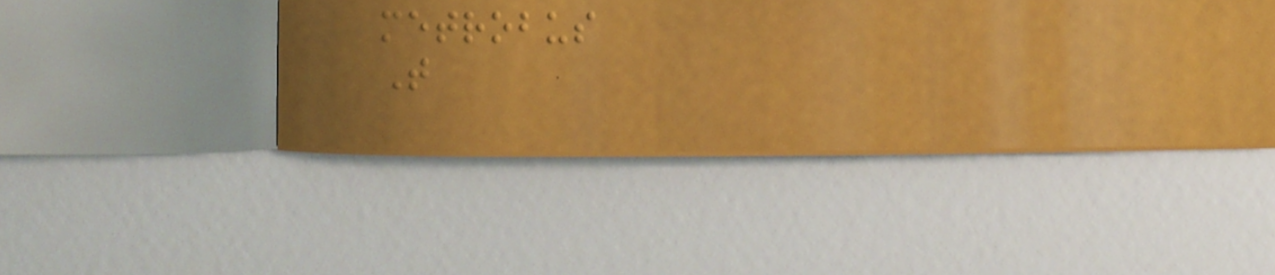metrobus
T
